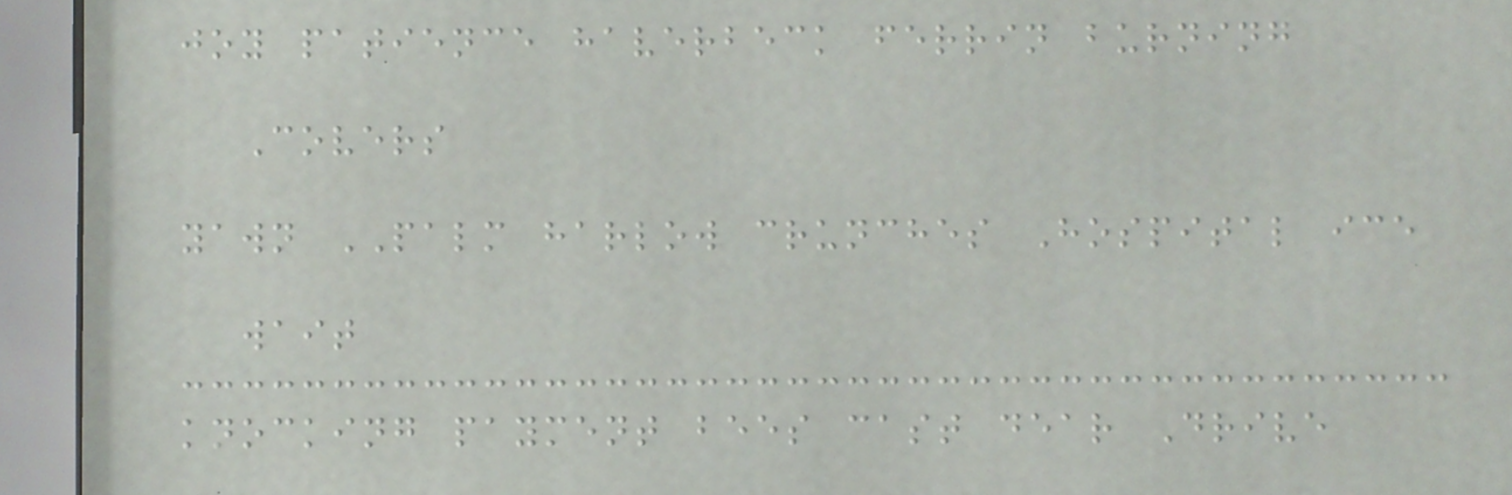joy patience haverbeck ferrin burning
Covers
yawn PALM harlow crunches Hospital ice
wait
knocking payment bees cast dear Drive
